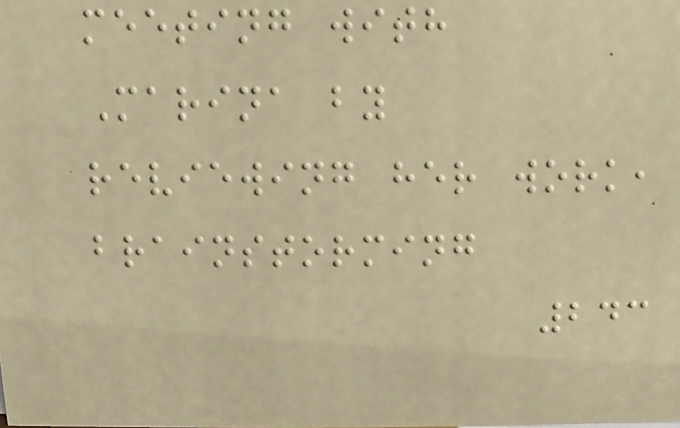meeting with
Marina by
reviewing her work,
brainstorming
243
